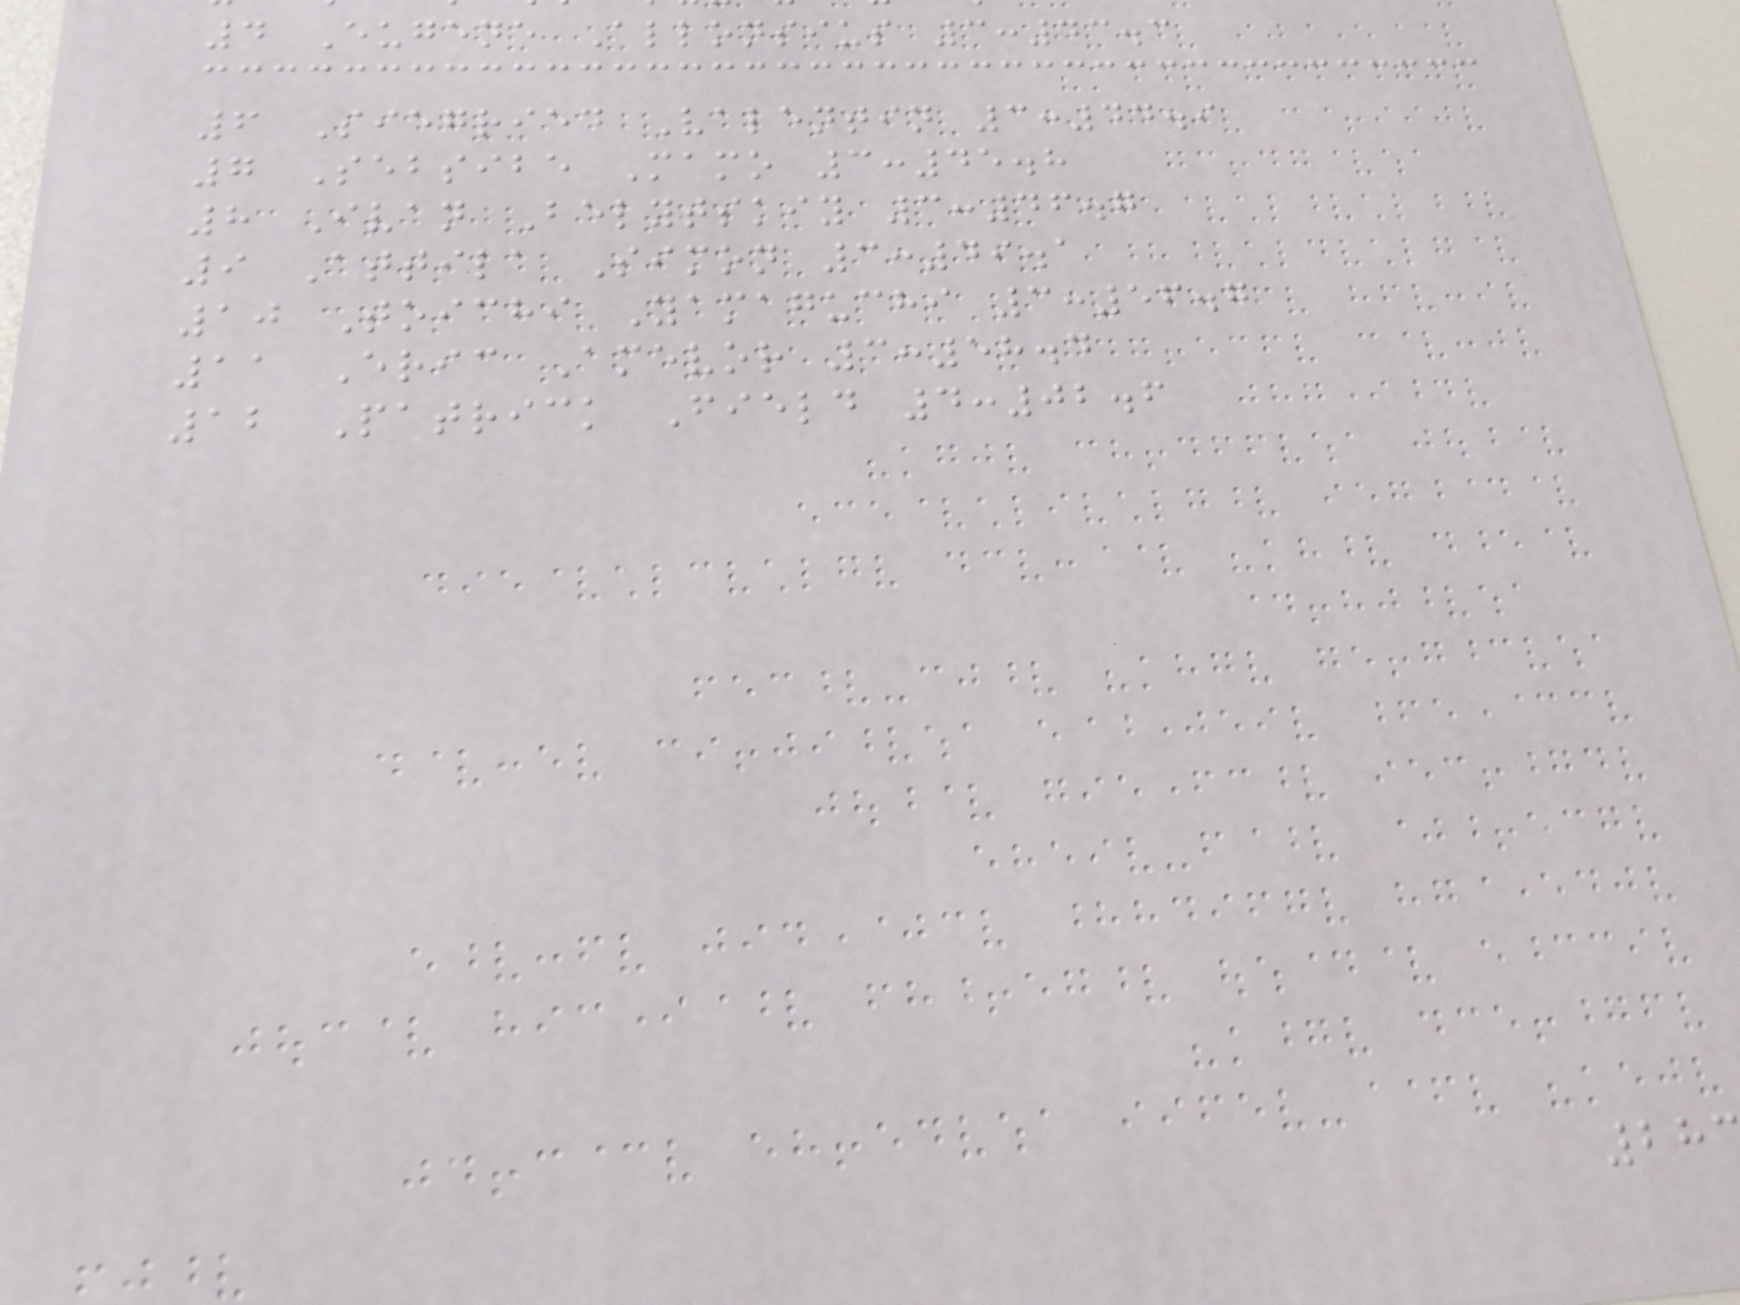4 Eugene Allonsius 3:43.3
6 Siegried Valentin 3:44.9
7 Sebsibe Mamo 3:45.8
8 Ivan Belytskiy 3:46.7
9 Attila Simon 3:49.1
10 Toichi Yamaguchi 3:56.7
11 Eric Amevor 3:58.4
12 Patrick Field 4:02.6
